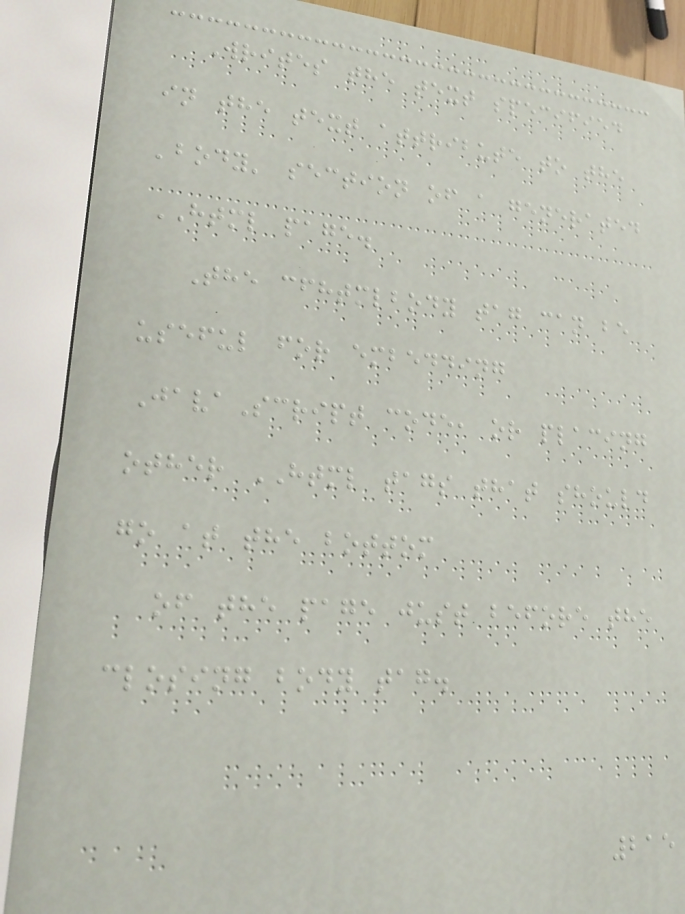Writes the text specified
in the text attribute to the
'body' section of a generated
HTML page.
The cfhtmlbody tag can be
useful for embedding
JavaScript code, or placing
other HTML tags that should
go at the bottom
of the page just before the
closing body tag.
215
